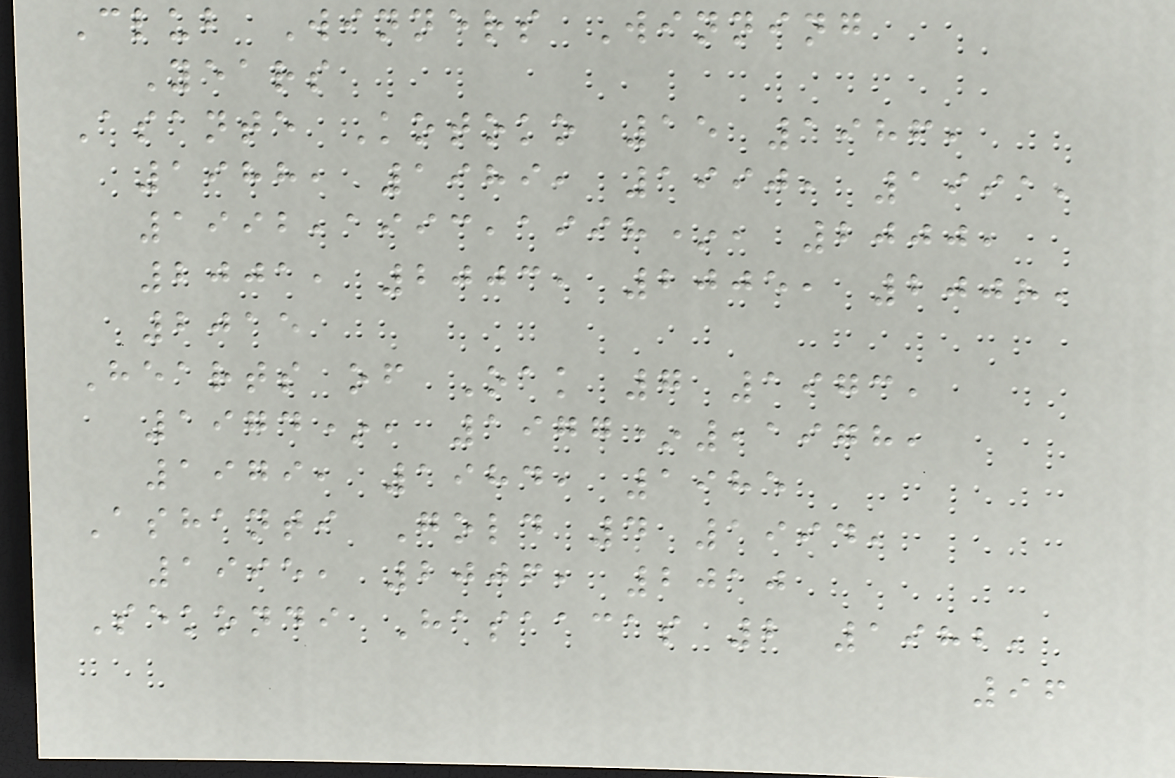Club Winners Winning
Years
Asante Kotoko 15 1986,
1988, 1989, 1990, 1991,
1992,1993,1998*, 2000,
2001, 2003, 2005, 2008,
2015
Hearts of Oak 7 1973,
1974*, 1977*,1978,
1979, 1984, 1985
Ashanti Gold 4 1994,
1995, 2006, 2010
Sekondi Hasaacas 2 1982,
96
